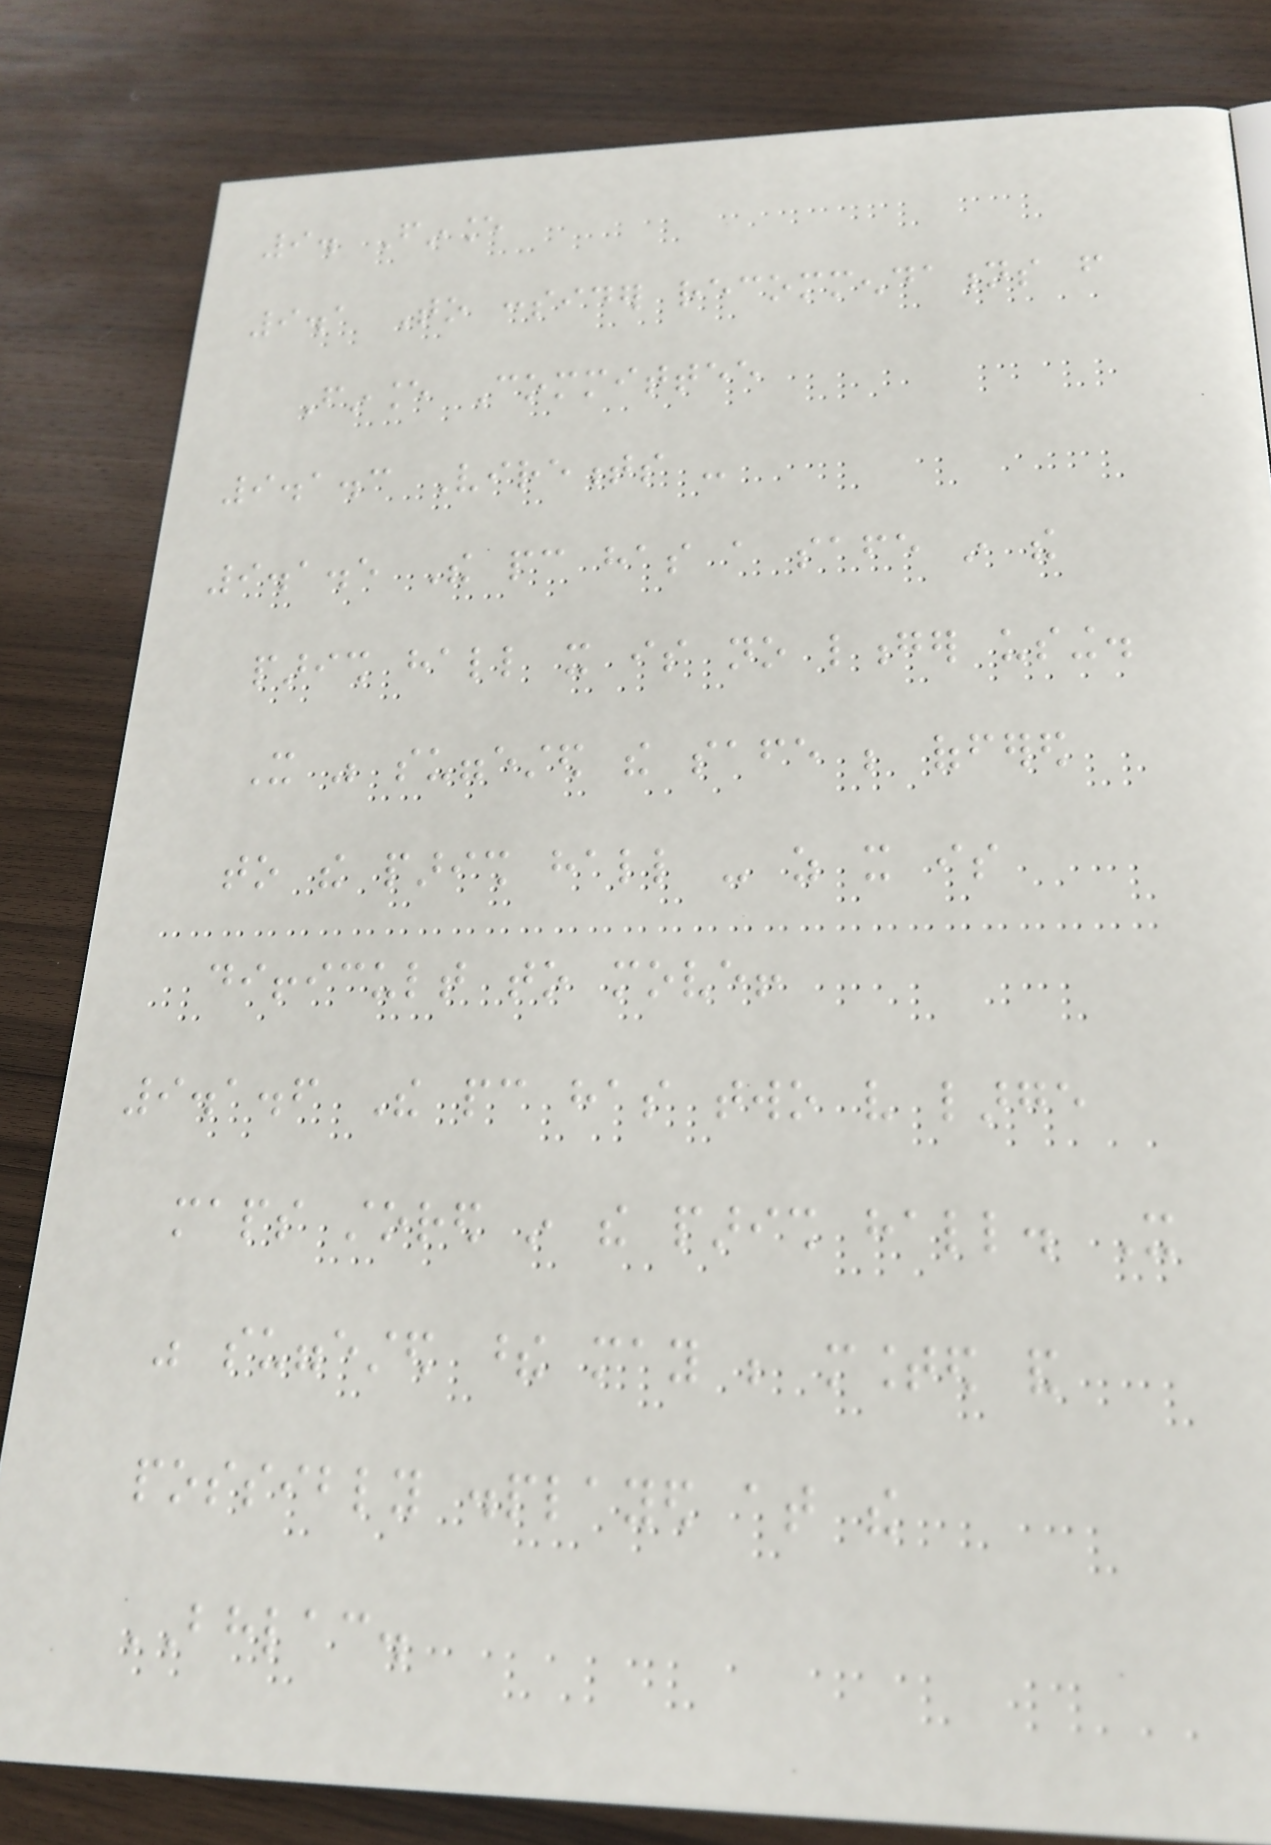9. Finance
9.1 To consider recommendations from
Finance Committee
9.1.3 Virements -
9.1.5 The pc has a safe in the
parish hall it is no longer using.
It was suggested the safe be offered
to the parish hall - as it is
difficult to move!
9.1.6 The pc has two very large
maps stored in the parish hall. It
was suggested these may be mounted and
possibly displayed at the
BHLAC.
